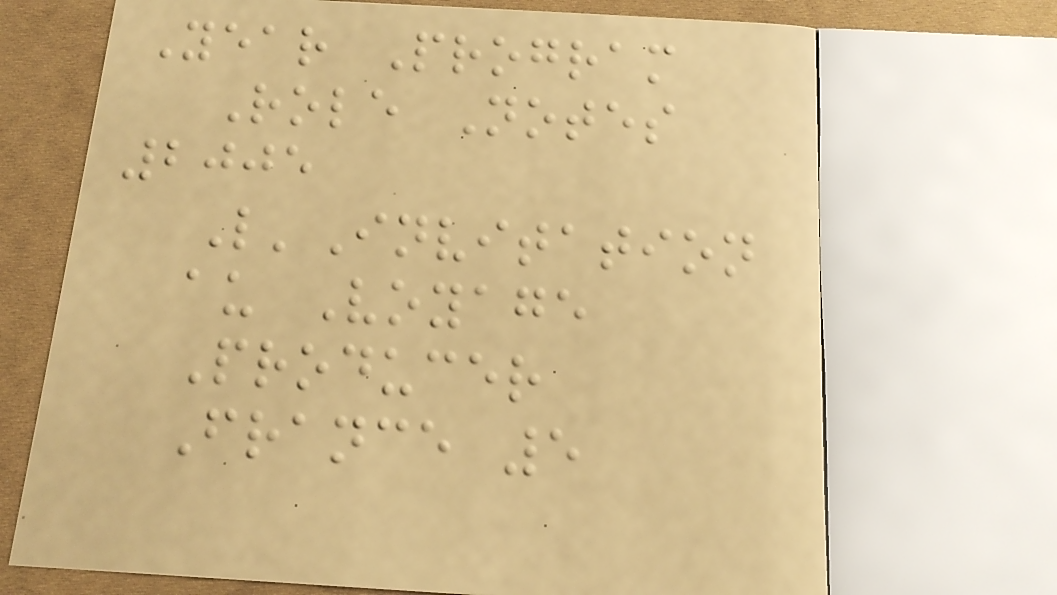Year Program
Role Notes
2005
L'Invitation
au Voyage
Producer
France 5
